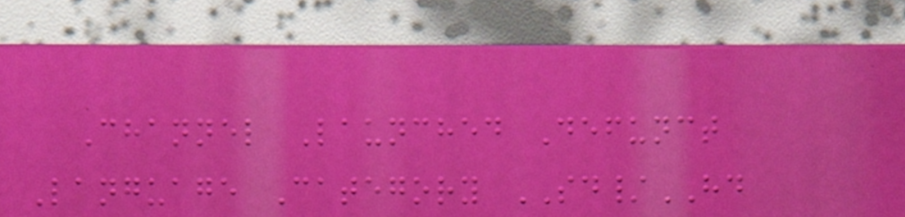Channel Launched Defunct
Language Category SD/HD
